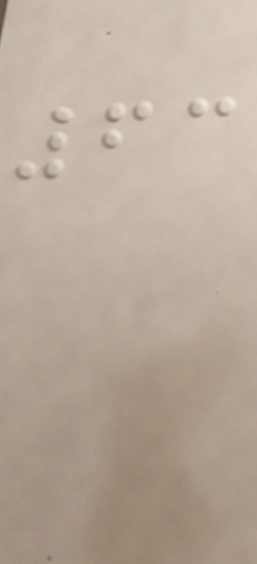63
